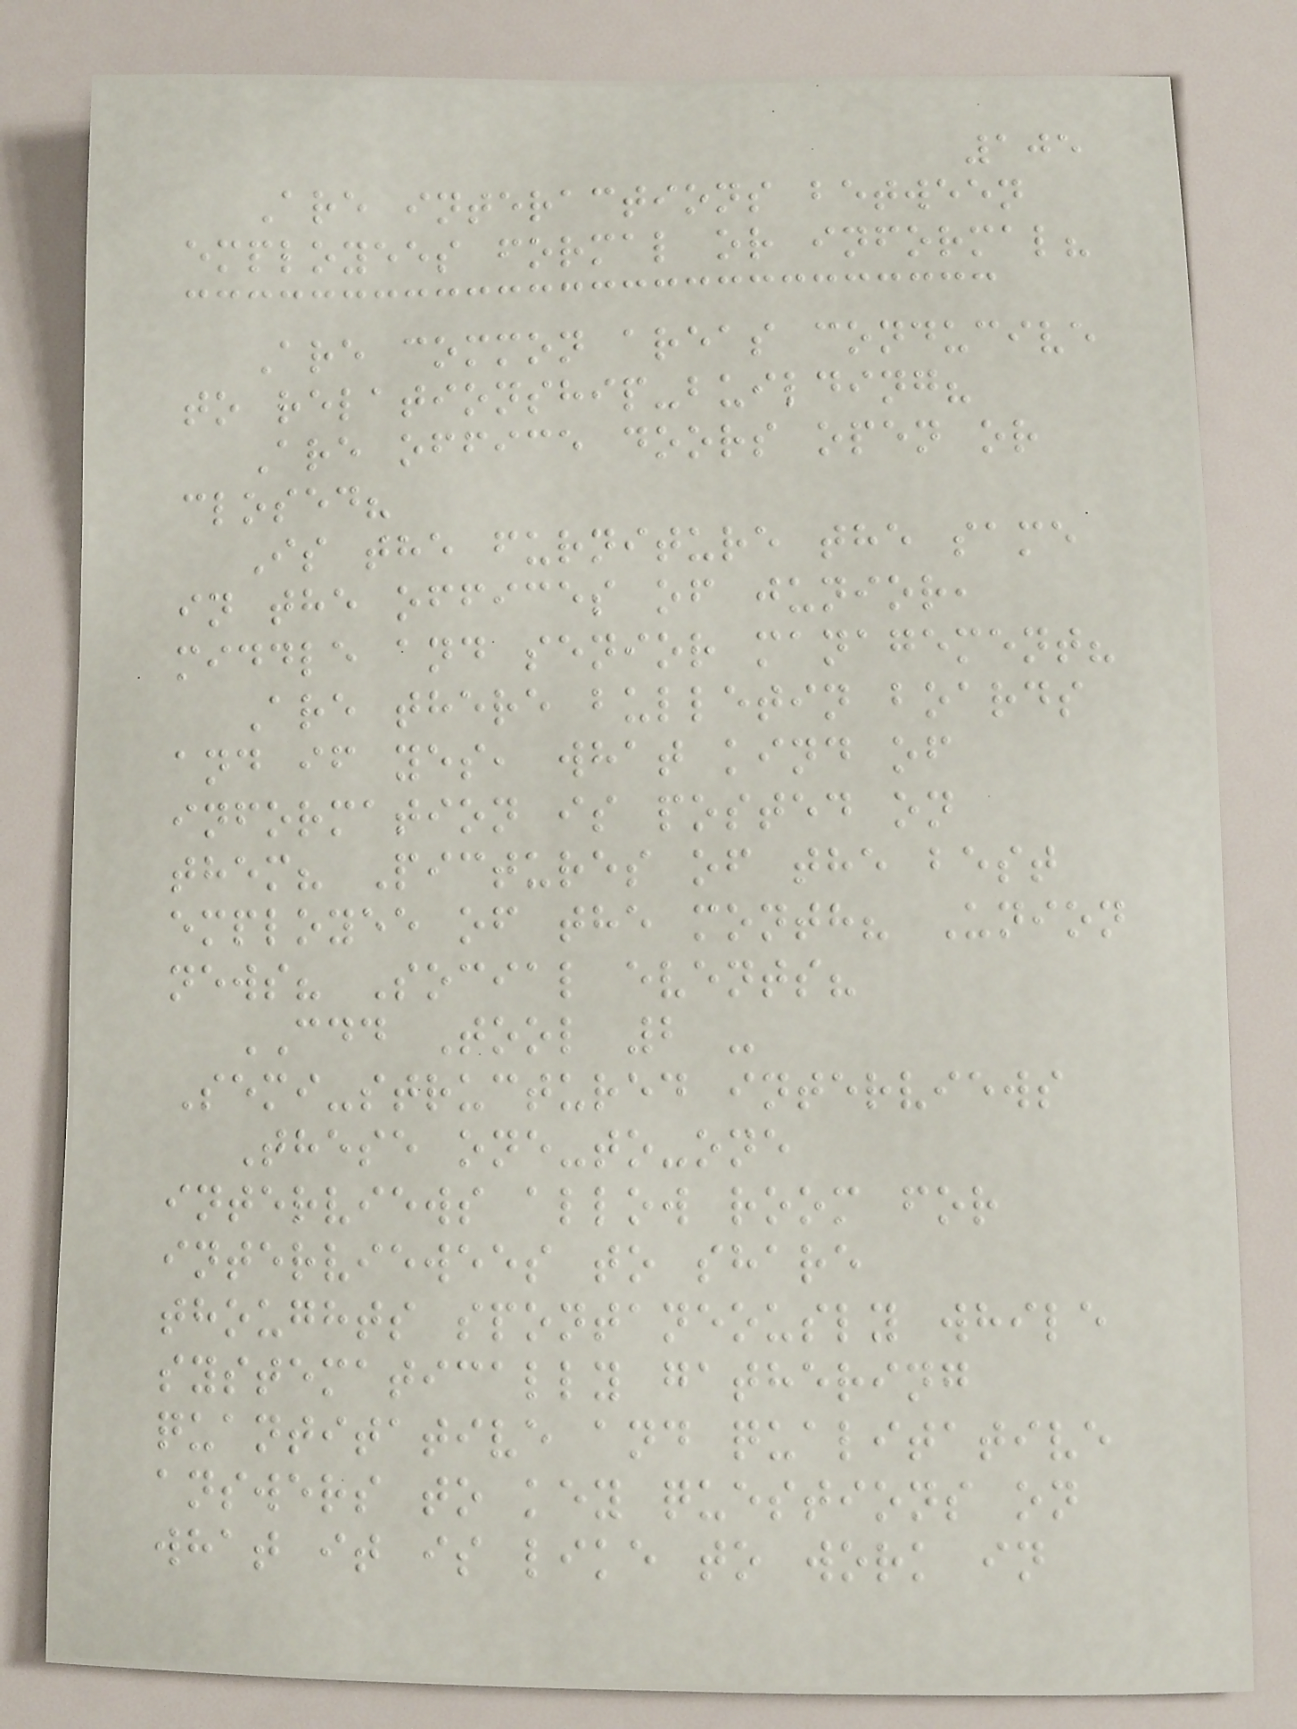105
Are interactions between
employees formal or informal?
Are common areas conducive
to relationship-building?
Are office doors open or
closed?
Is the furniture the same
in the offices of junior,
middle and senior management?
Are there bulletin boards
and if yes, what kind of
information is posted on
them? Pictures of the best
employee of the month? Union
news? Social events?
CDD Tool 2 -
Semi-structured interviews
These one-to-one
interviews allow room for
interviewees to share
thoughts spontaneously while
systematically gathering
quantitative and qualitative
answers to key questions on
what it is like to work in
